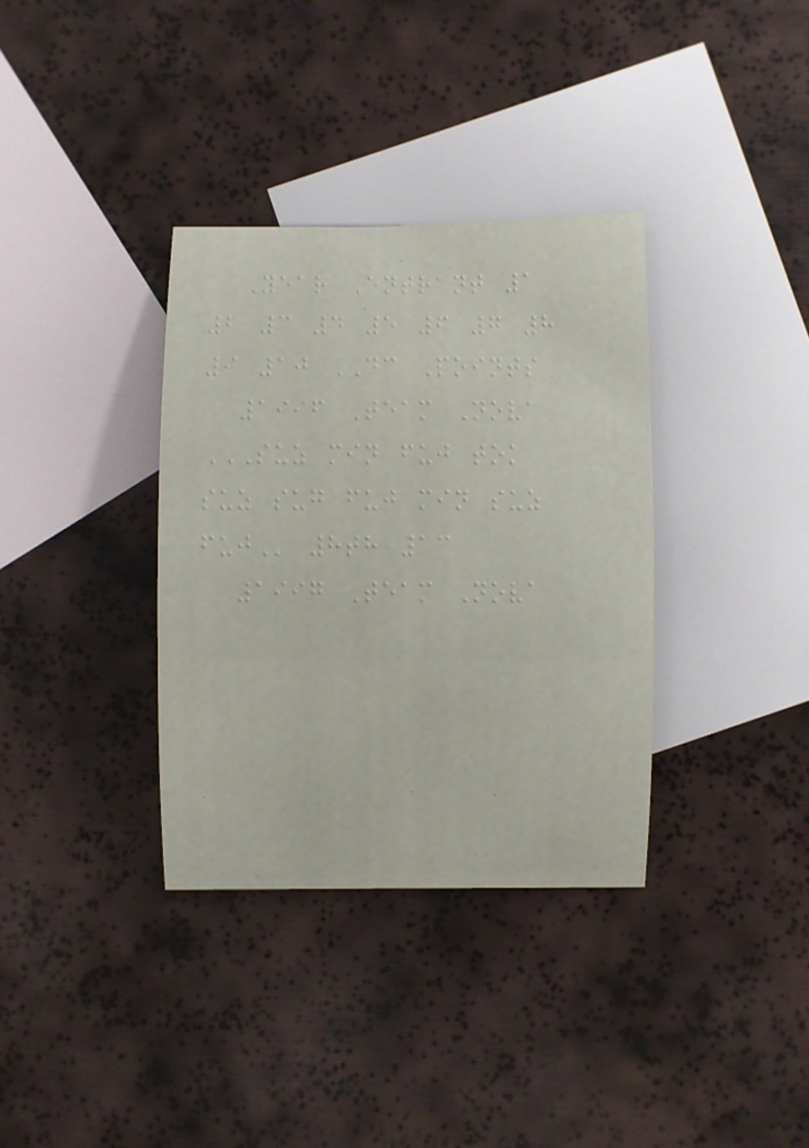Year Entrant 1
2 3 4 5 6 7 8
9 10 DC Points
1996 Team Nova
SUZ MIN FUJ TOK
SUZ SUG FUJ MIN SUZ
FUJ 8th 13
1997 Team Nova
